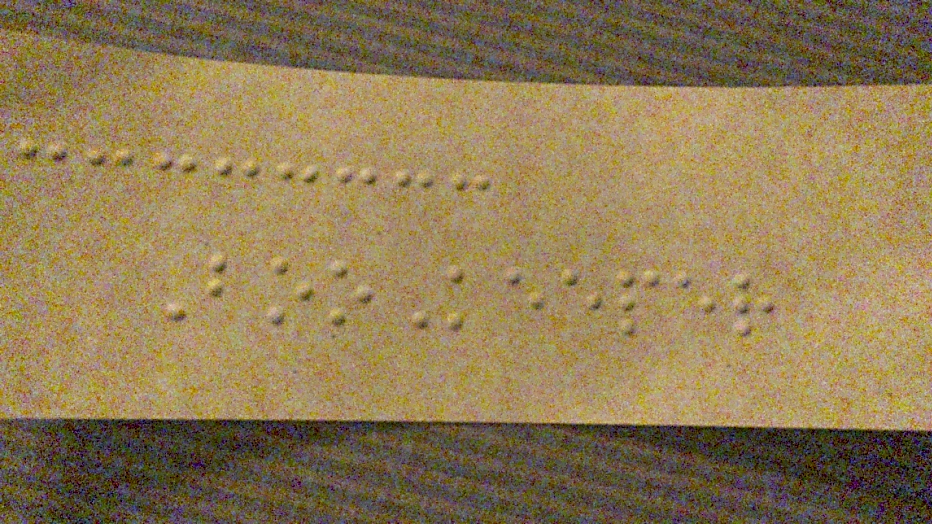BooKeeper
